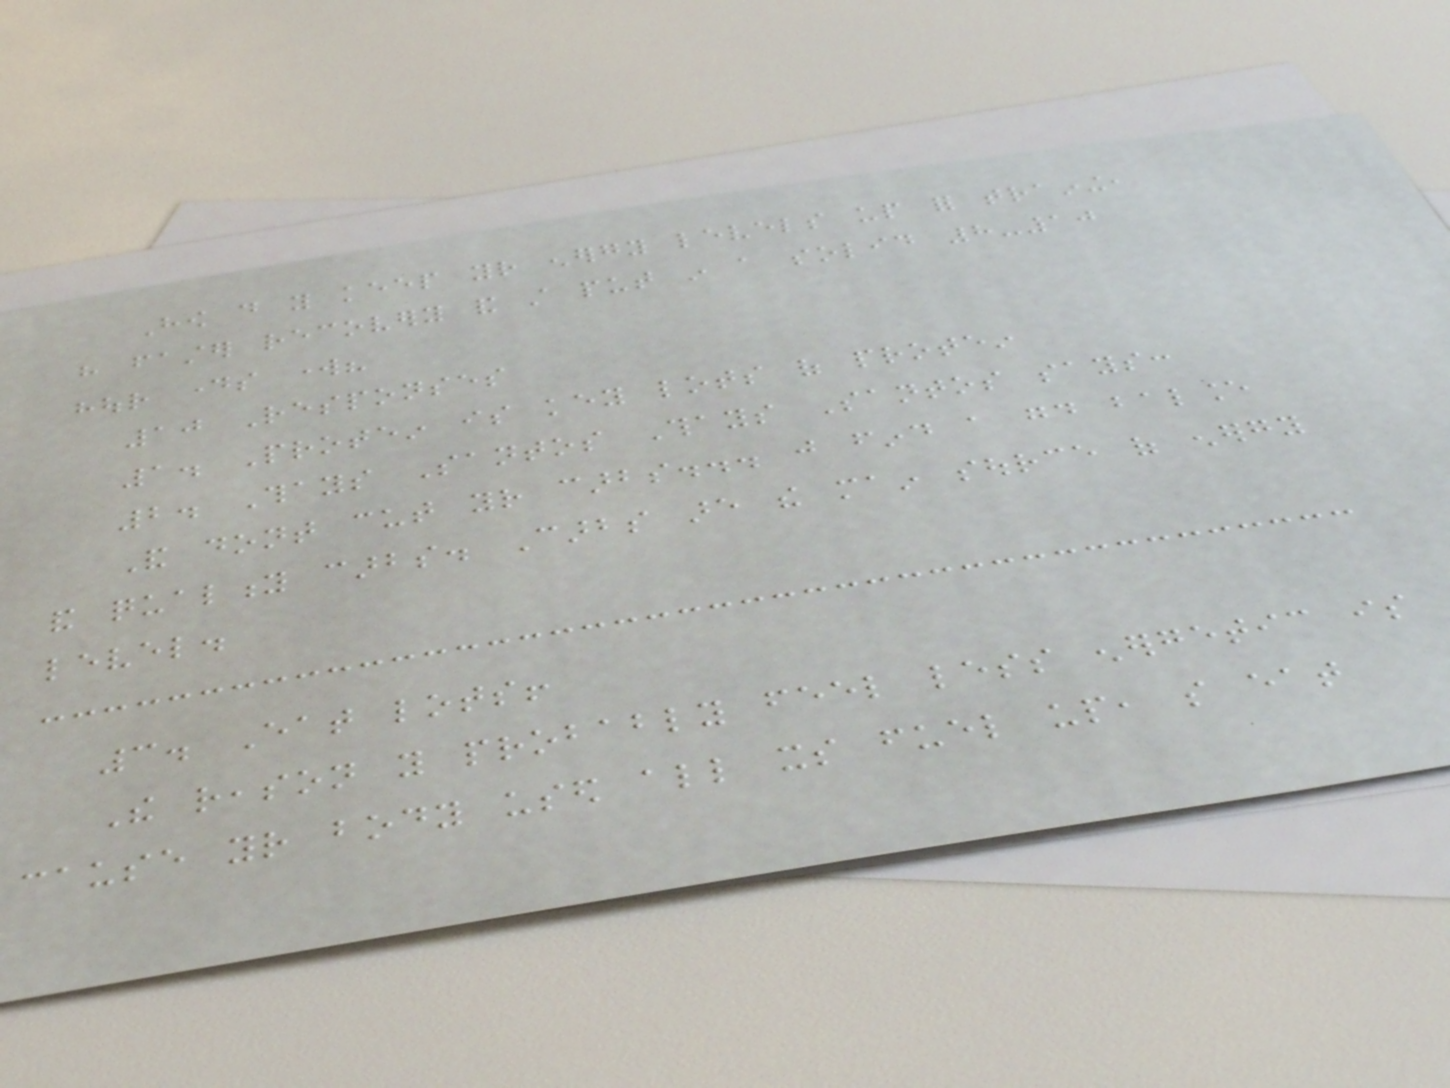How do you keep your energy levels up for training,
have faster recovery and still put in a solid 8-10
hour days work?
10 Responses
1. Protein is key lots of protein
2. Thays Santos Thays Santos says:
And dont cut your carbs... just find a good balance
and quality carbs. Carbs are the main source of energy
level.
3. Eat lots!
The reason you probably feel less energetic is
cause your body used all its fuel up, so eat
